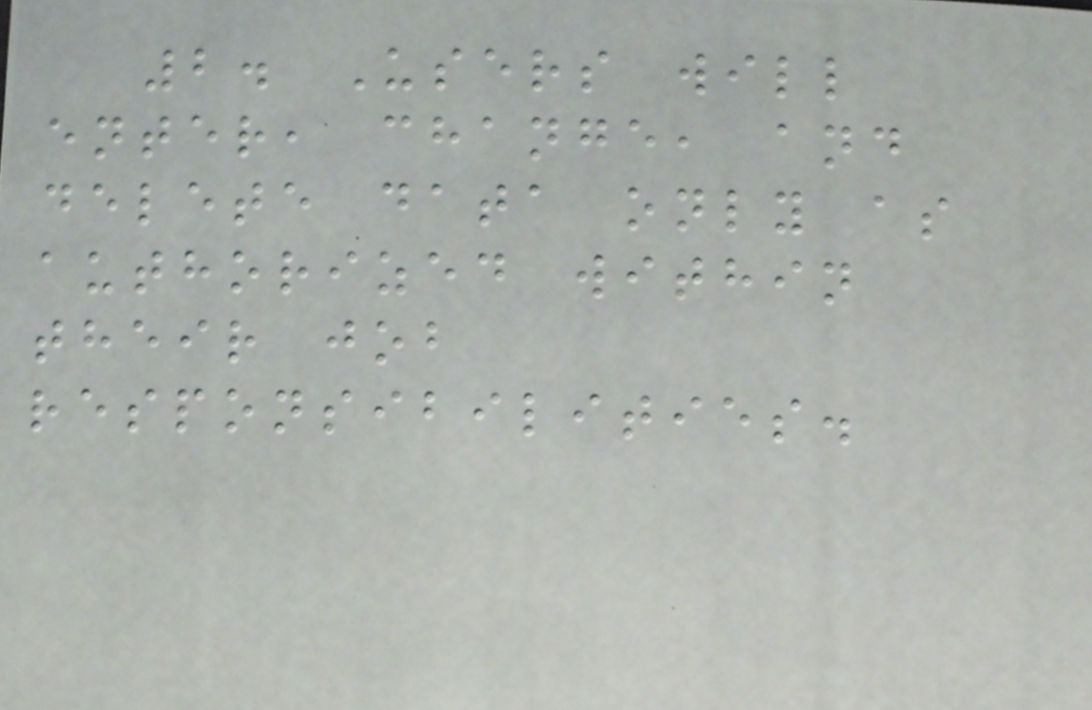2. Users will
enter, change, and
delete data only as
authorized within
their job
responsibilities.
